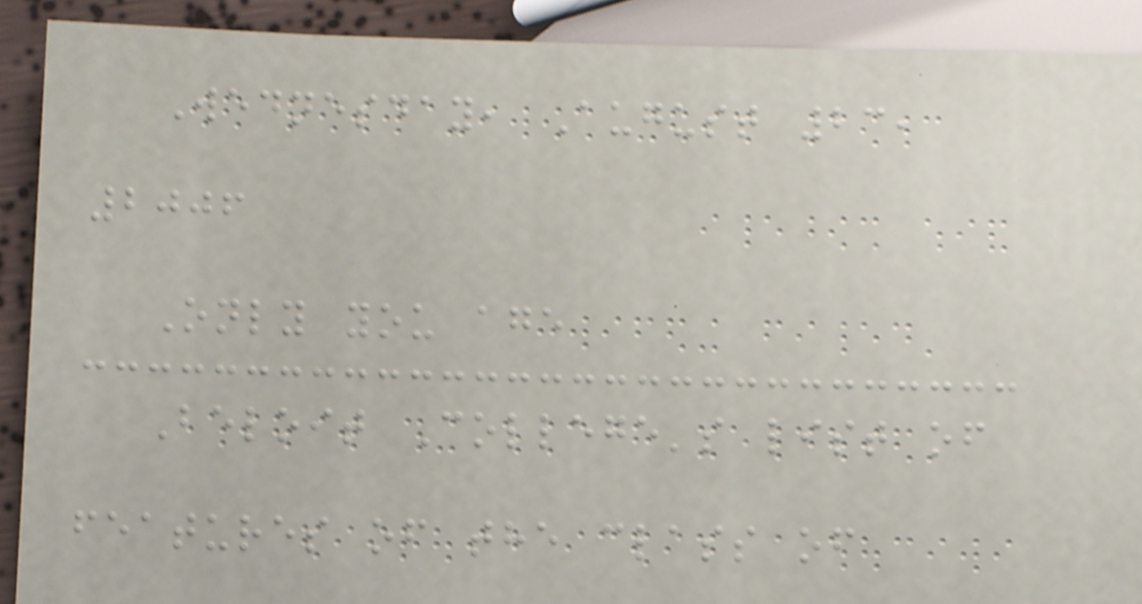Wednesday, August 23,
2006
Only you age
Beloit College's list of
features of the class of
